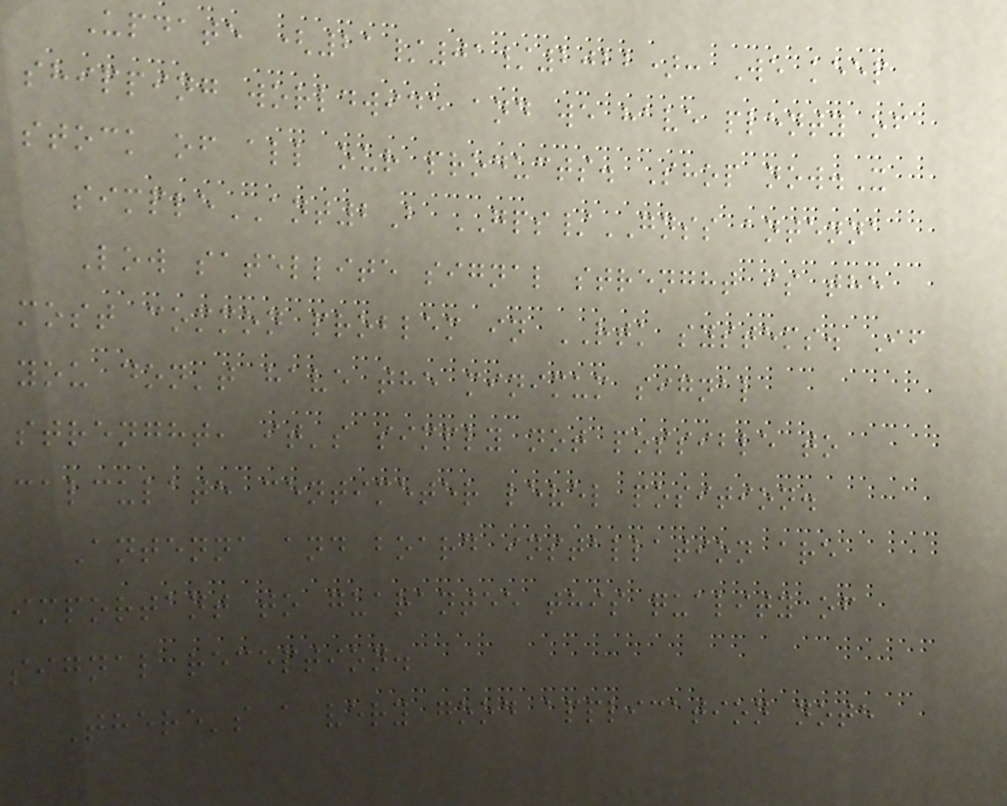Update (21/01/2022): We keep
shipping worldwide and we have plenty of
stock of all our products. Shop now.X
simpleANT2B GPS/GNSS antenna
Low satellite signal strenght is the
most common problem in RTK systems. If
you don't have the minimum signal
strenght, it's simply not possible to
calculate centimeter level position.
Antenna and board installation are
important to guarantee this quality of
signal reception.
There's a very good application note
